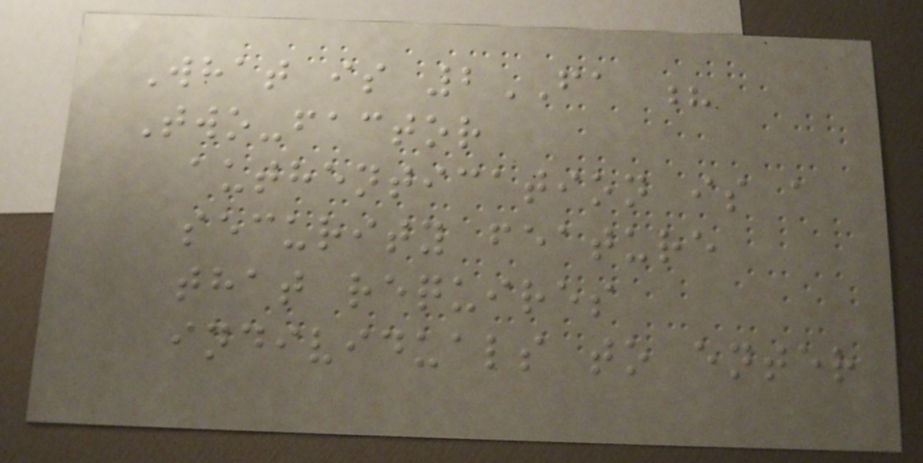What is 2FA ?
Two-factor
authentication is a
security feature
that requires
individuals to enter
